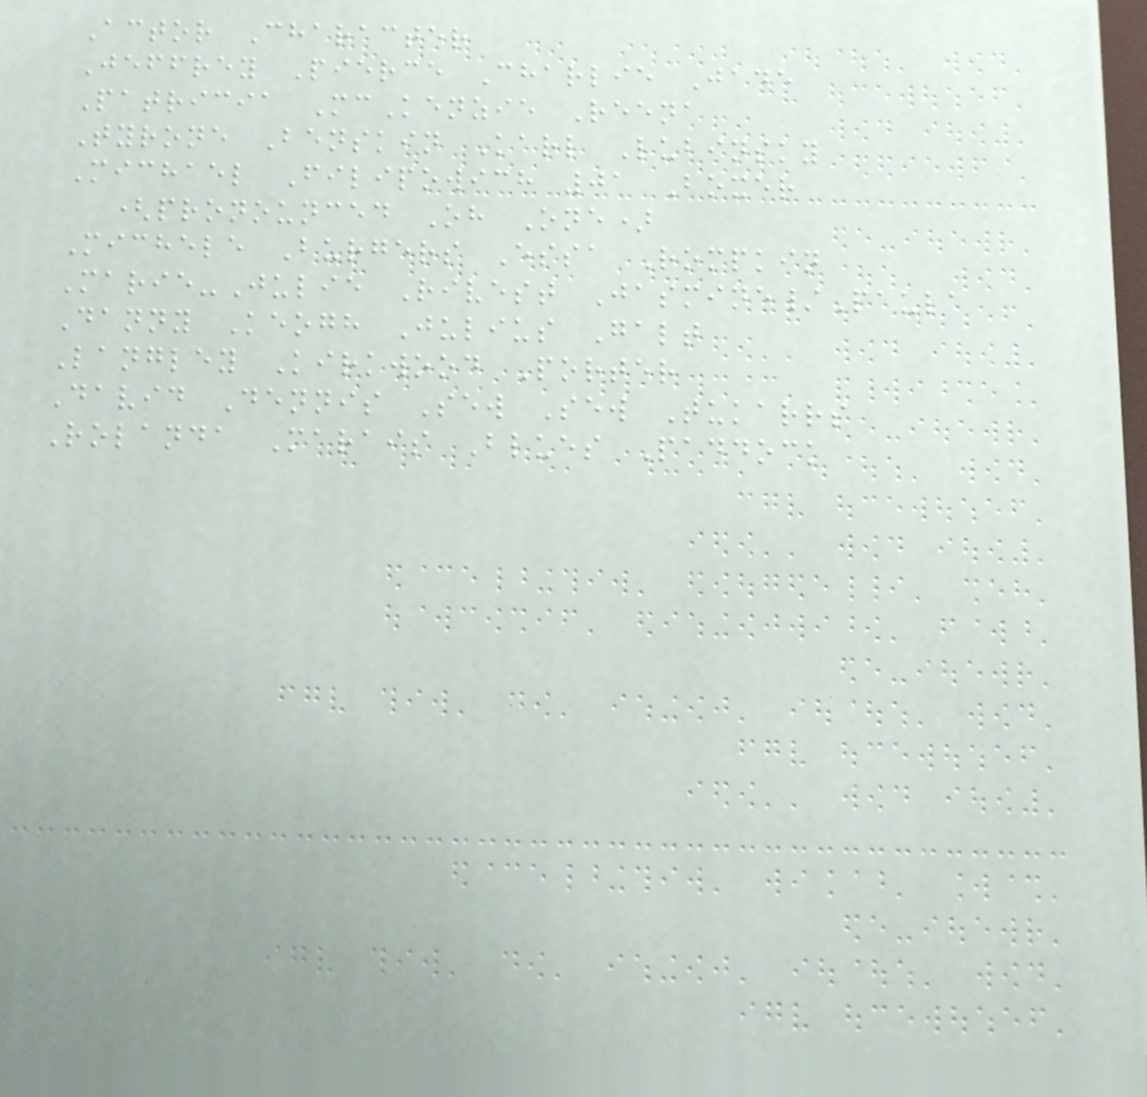Actor Character
Jeffrey Pierce Charlie Jade
Patricia McKenzie Reena
Tyrone Benskin Karl Lubinsky
Michael Filipowich 01 Boxer
(pronounced Oh One)
Michele Burgers Essa Rompkin
Marie-Julie Rivest Jasmine/Paula
Danny Keogh Julius Galt
Langley Kirkwood Porter
David Dennis Sew Sew Tukarrs
Rolanda Marais Blues Paddock
